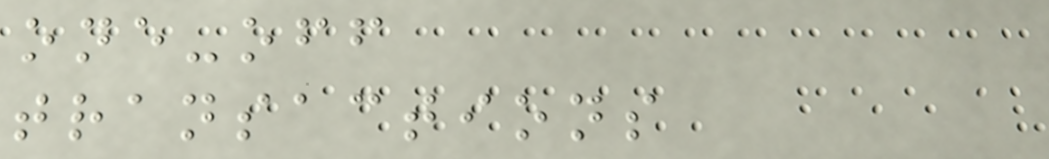one-off
transactions
